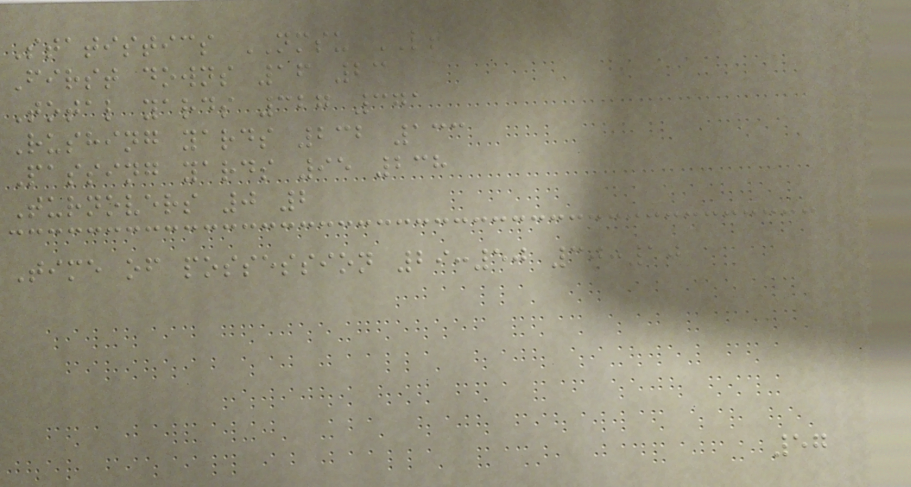Statistics NMSU LT
First downs 16 23
Total yards 327 371
Rushing yards 232 133
Passing yards 95 238
Turnovers 0 2
Time of possession 29:50 30:10
57
